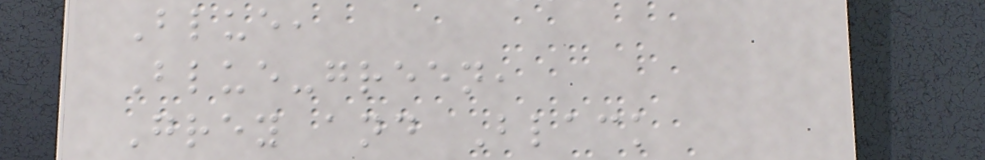Blue,
Blue-green,
Grey and Black
